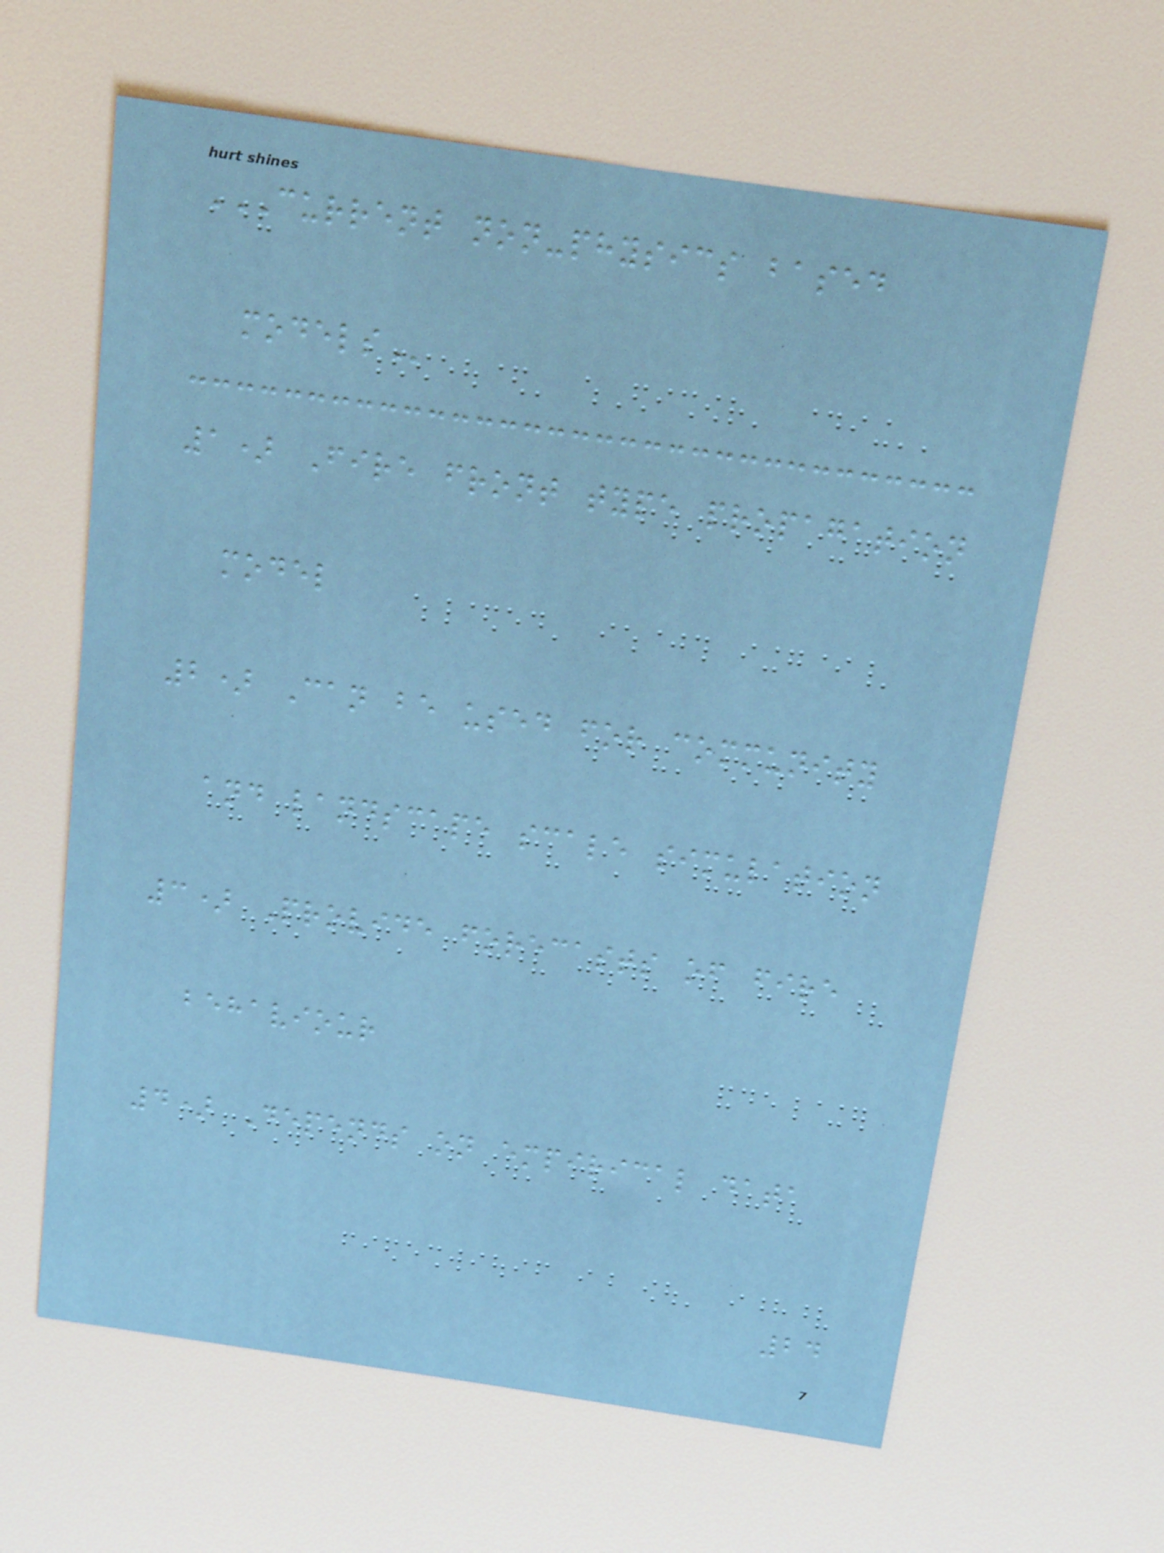CURRENT NON-PHYSICS BASED
MODELS
1) Fire front type propagation
model
2) Can be used for community
and landscape scale simulation
3) Provide forecasts of fire
behaviour
4) Depends on empirical data
24
